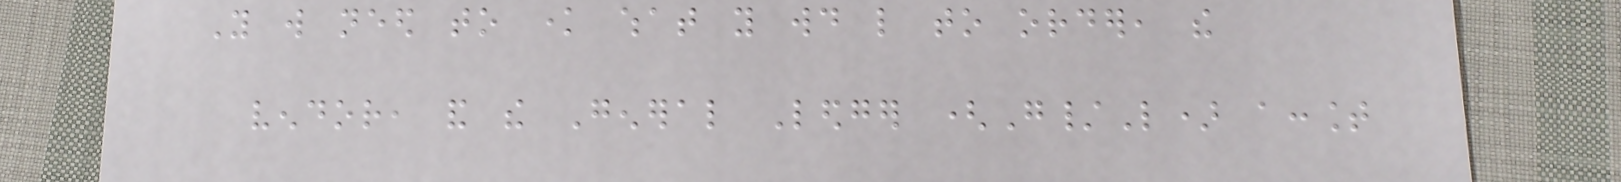You will need to know what you would like to order, the
vendor, and the General Ledger (G/L) account
